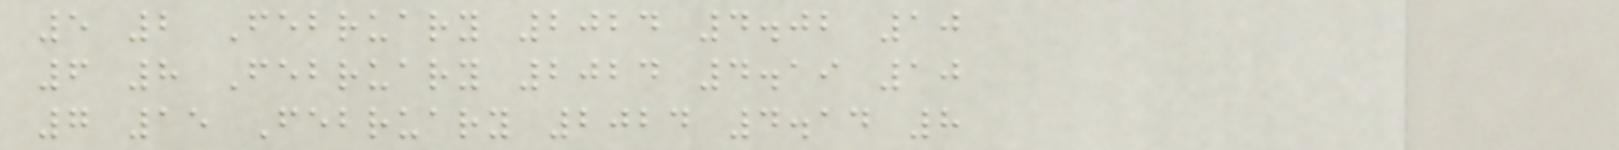5 2 February 2024 4.02 10
6 8 February 2024 4.19 10
7 15 February 2024 4.14 8
